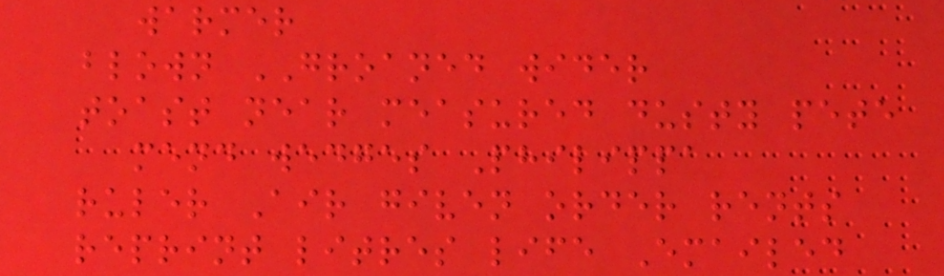warmer
blown GROANED wider
toast near measured dusty pete
mend wedges Philippa
ruler Air given order rents
reprint litres life Emailed
